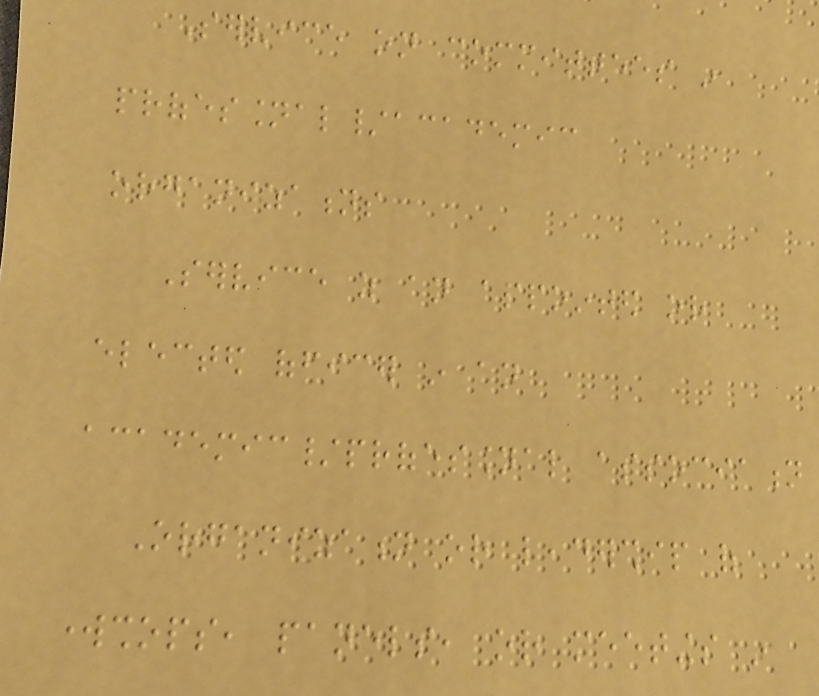Service on committees in
professional/academic
organizations
Service as an appointed or
elected officer in an
academic/professional association
Organization or leadership of
workshops, panels, or meetings in
